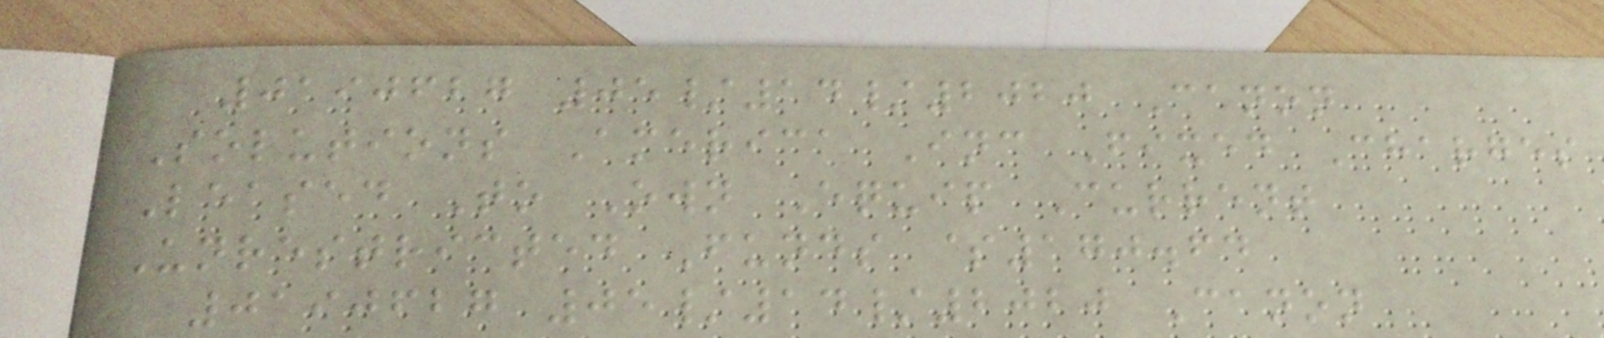0190627 05/14/2020 Canon
Solutions America Inc Fixed Charges
Leased To Own Equip Current
Unrestricted Funds $170.64
0190627 05/14/2020 Canon
